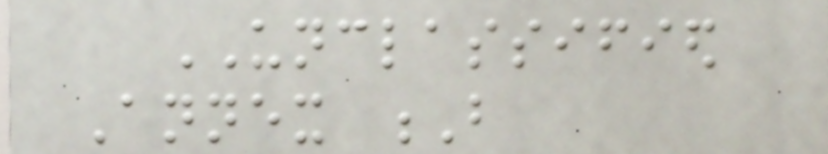UNCLASSIFIED
Annex B
